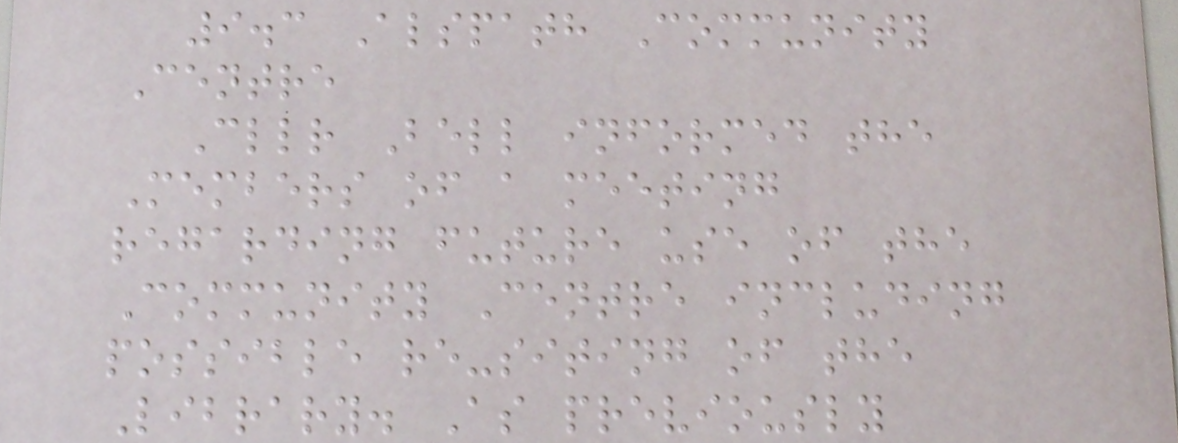9.3 Alspath Community
Centre
Cllr Bell informed the
Members of a meeting
regarding future use of the
Community Centre including
possible re-siting of the
Library. As previously
